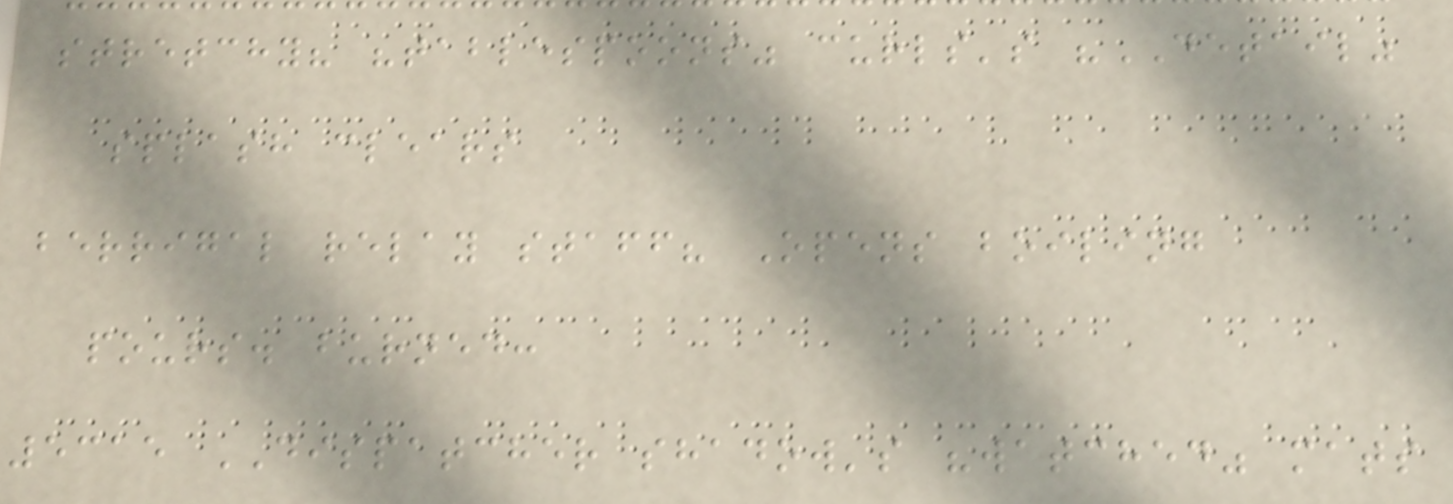stretchy? "tablespoons" curls's "DETAIL"
splash clears
berrigal relay staff? Opens boiling
pours. burned:
5315 DISPATCHER shadow's "watched" mats
